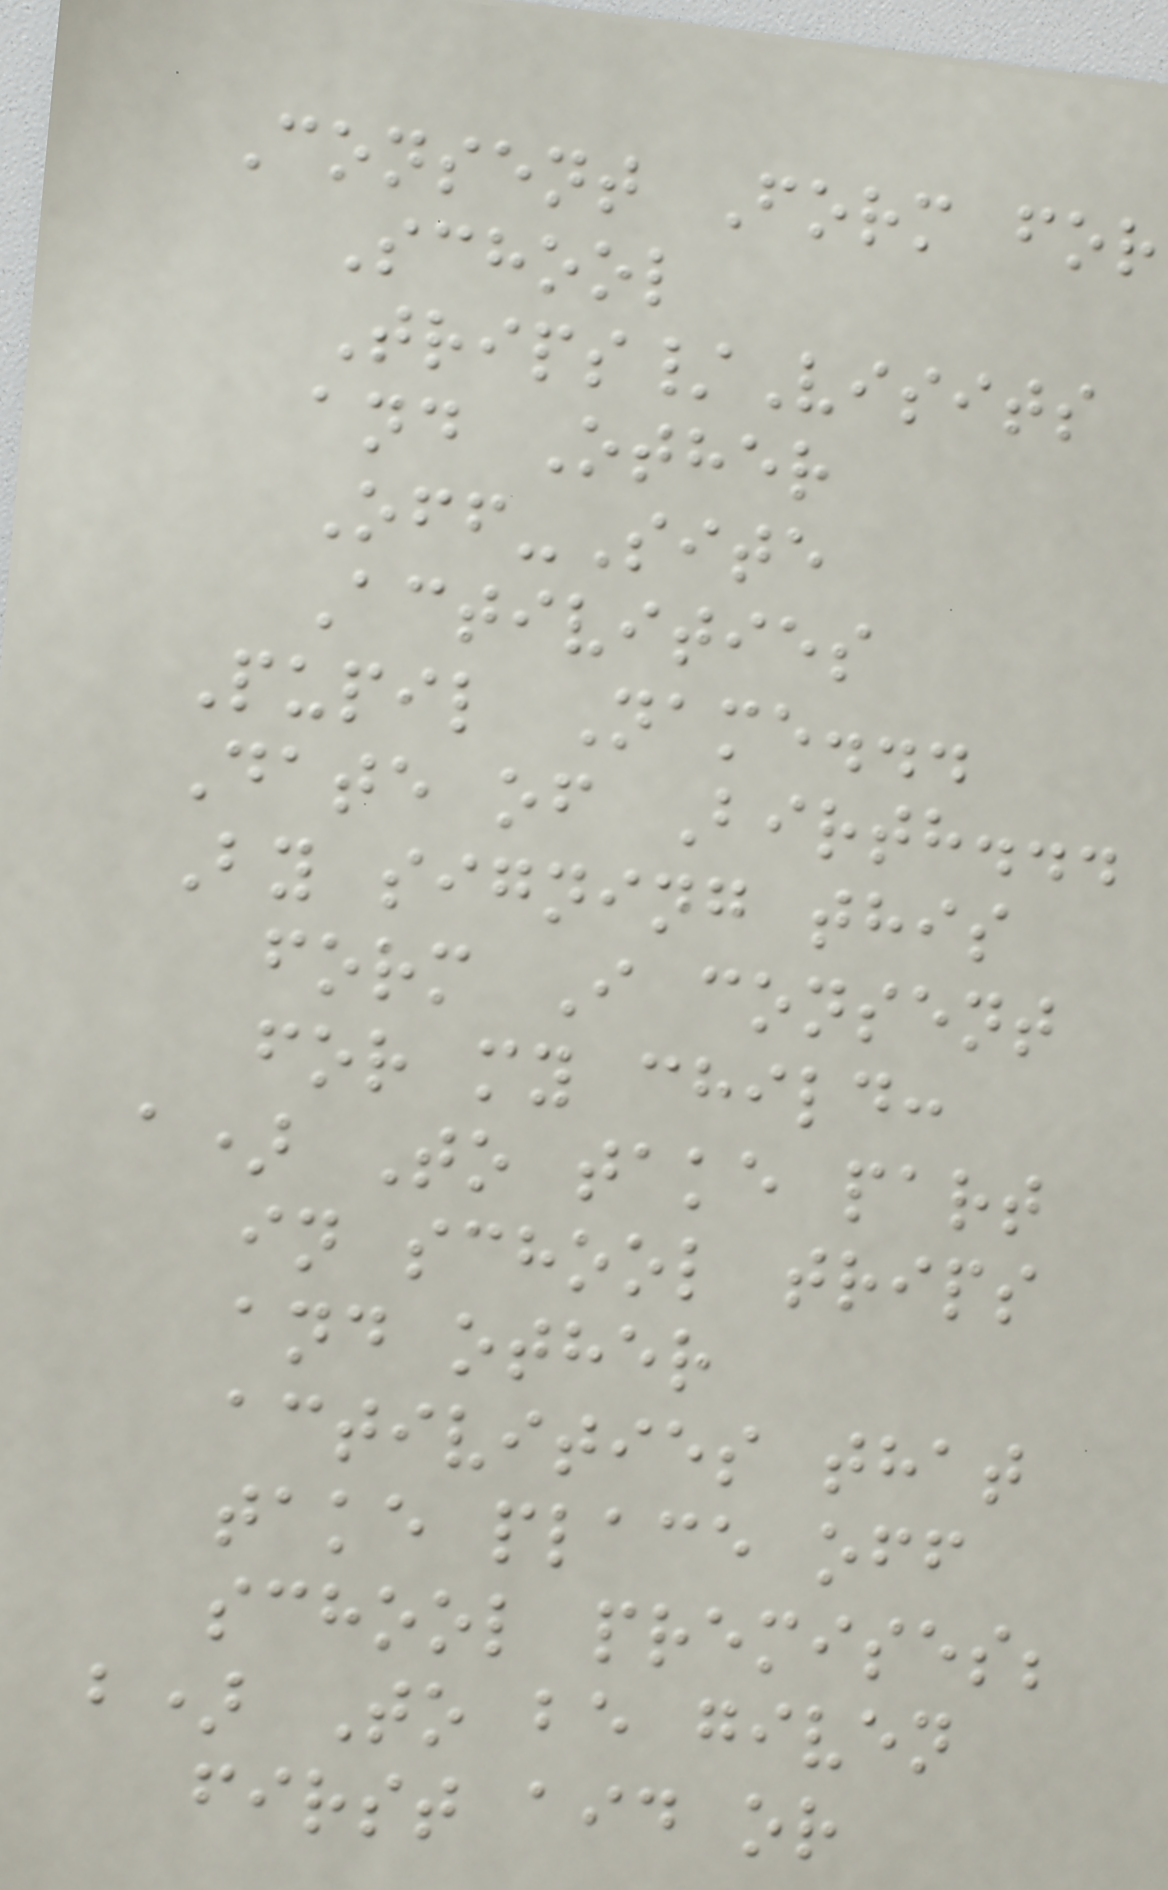Consent Form for
School
Trips/Visits
and Other
Off-Site
Activities
Pupil Name...
Date of Birth...
By signing this
form I consent
for my child:
a) To take part
in school trips
and other
activities that
take place off
school premises;
b) To be given
first aid or
